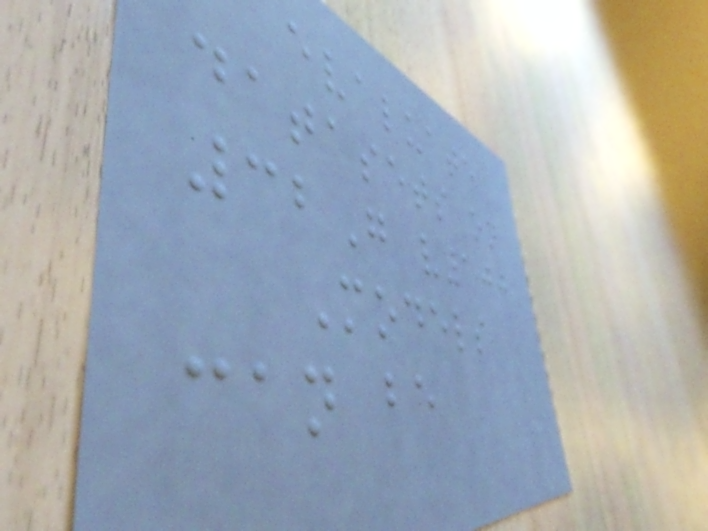evaluate
datasets on
32G v100
Models
can be
